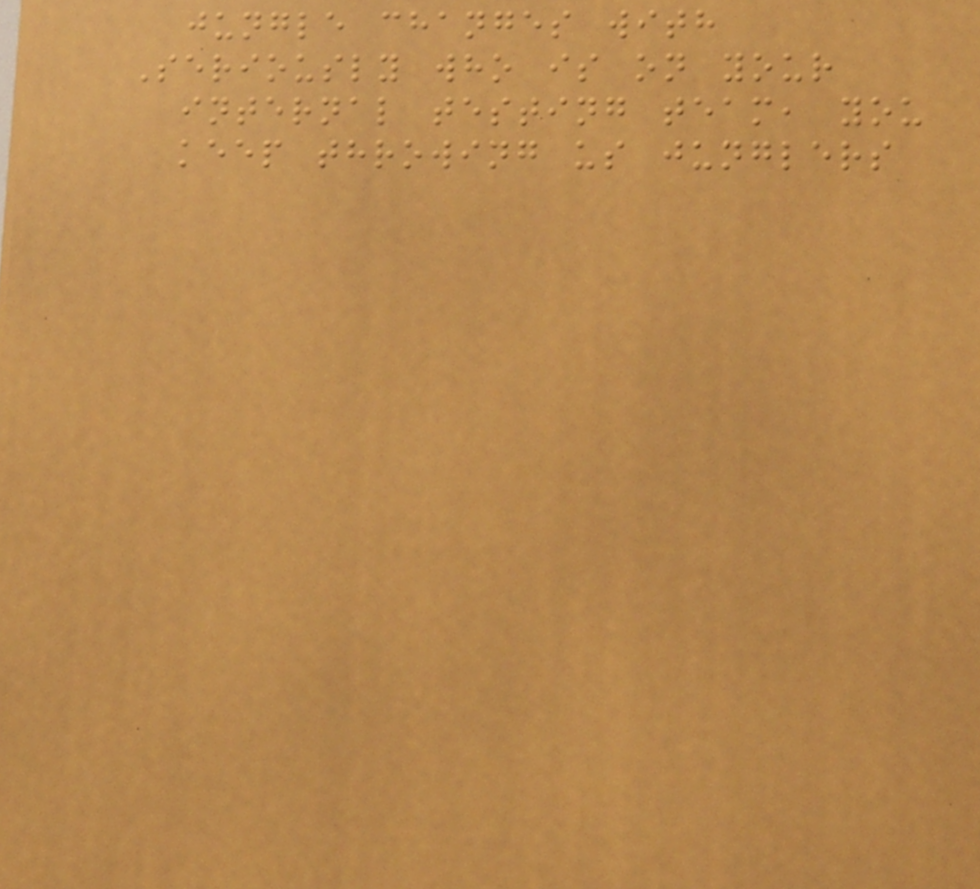jungle changes with
Seriously who is on your
internal testing team, you
keep throwing us junglers
